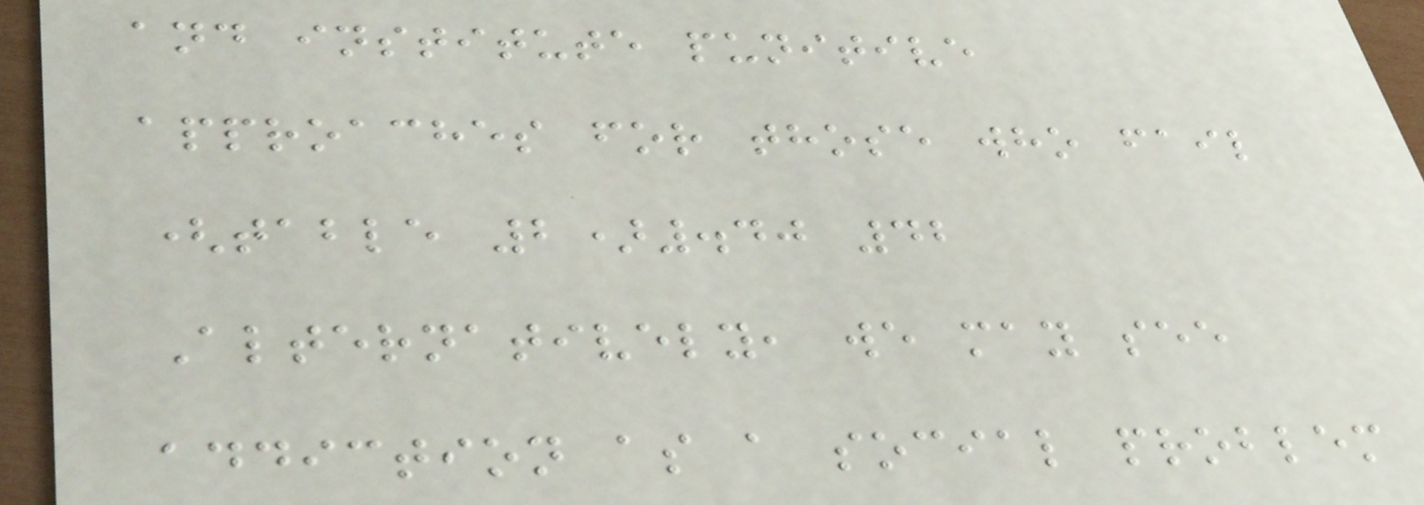and institute punitive
approaches for those who fail
(table 2).40 42
Alternatively, we may see
addiction as a social problem
